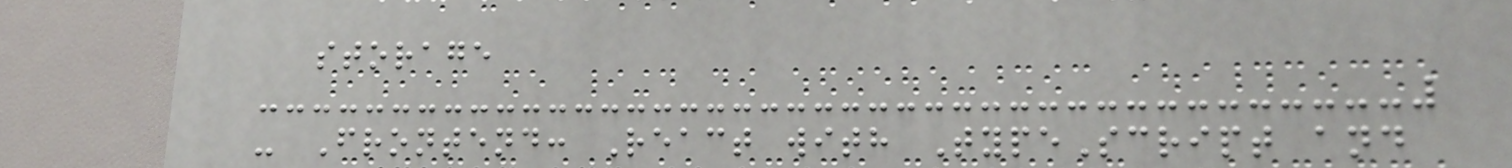storage
- Frontend: React with TypeScript and
